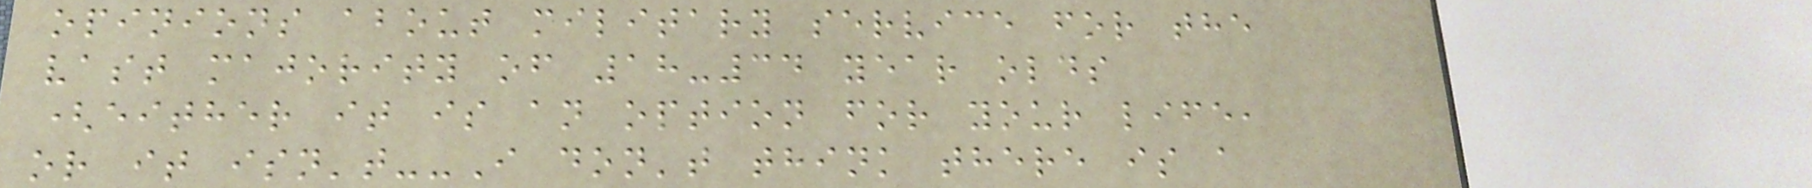opinions about military service for the
vast majority of 18-34 year olds
(either it is an option for your life,
or it isn't--I don't think there is a
